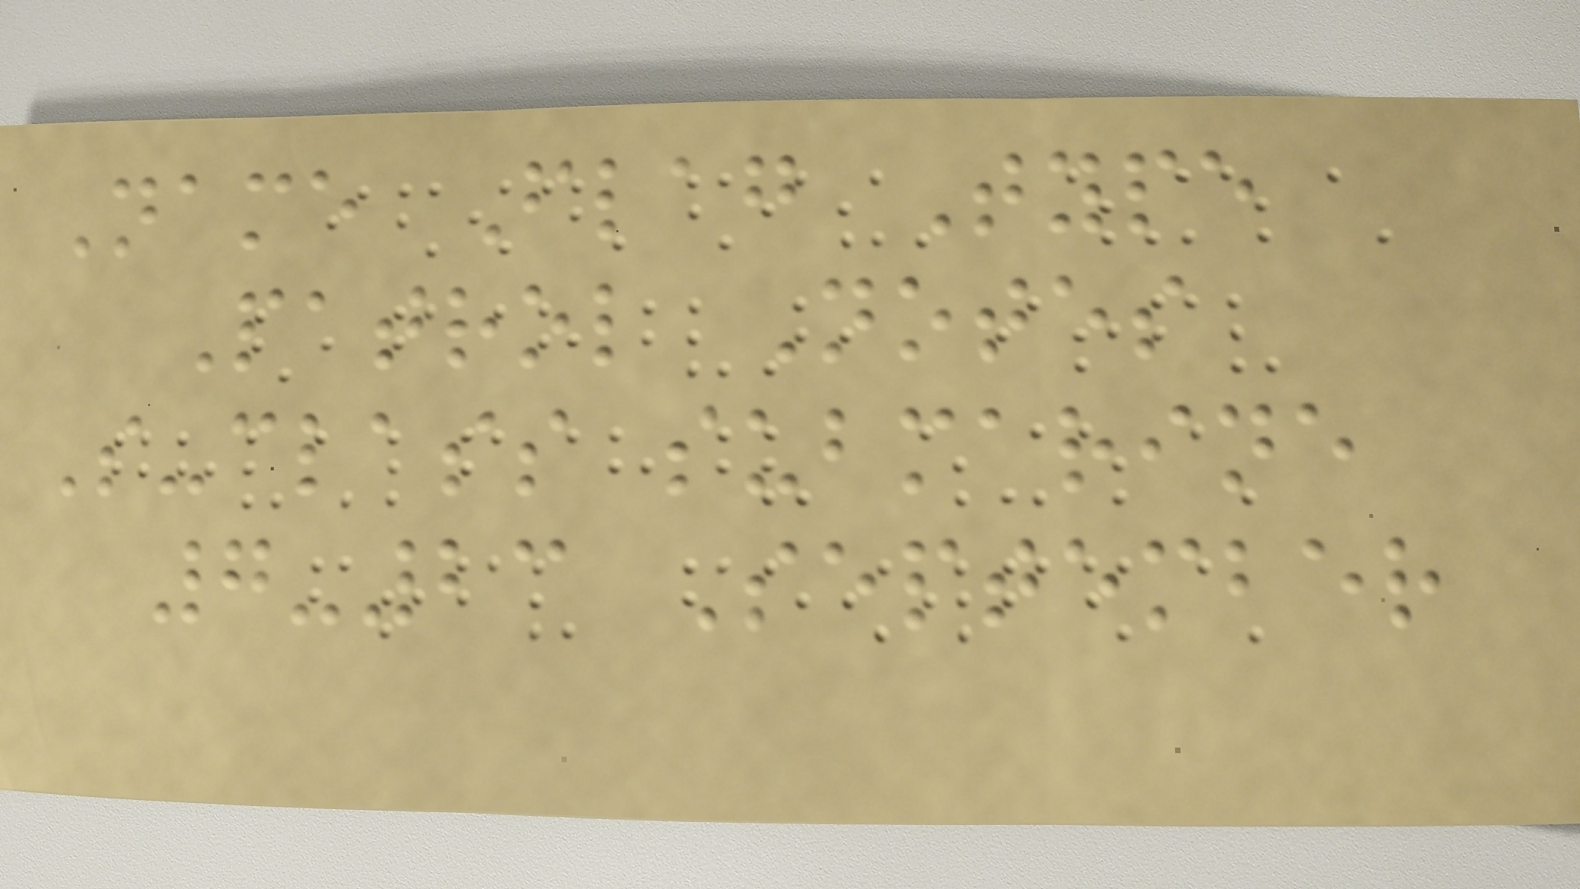Name Flag Type
Patrol Notes
S-class submarine
7-23 September
